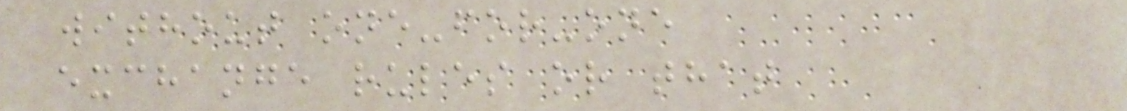without one-for-one
exchange rules or that
